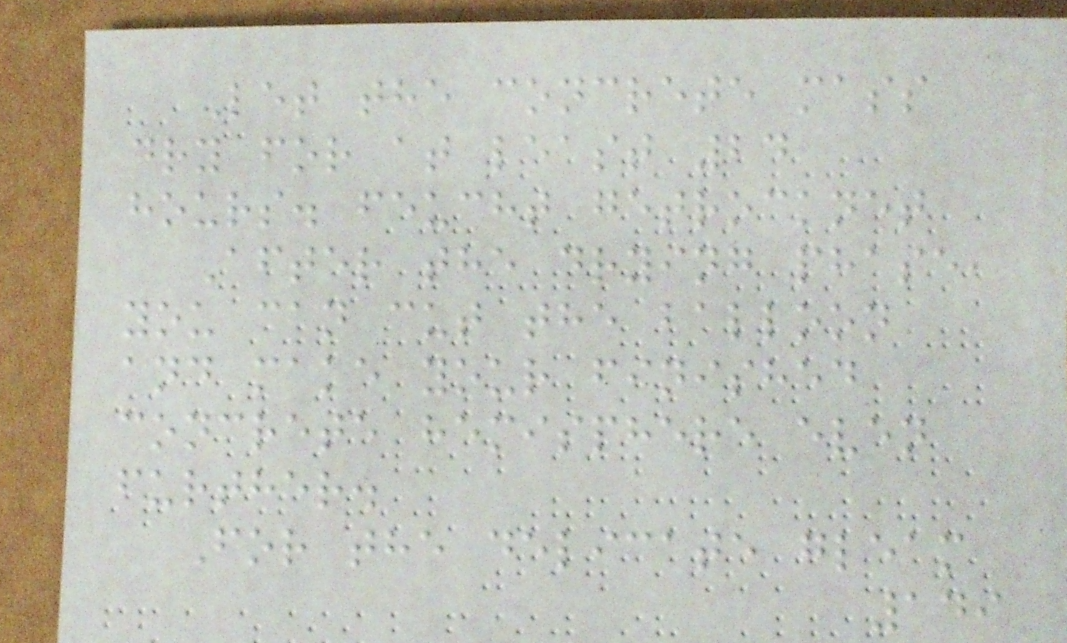Let the concrete mass
dry for at least 24
hours. feucht getrocknet
After the drying phase,
you can cut the balloon
and make your finished
concrete hemisphere even
further.
For the delicate gleam
149
